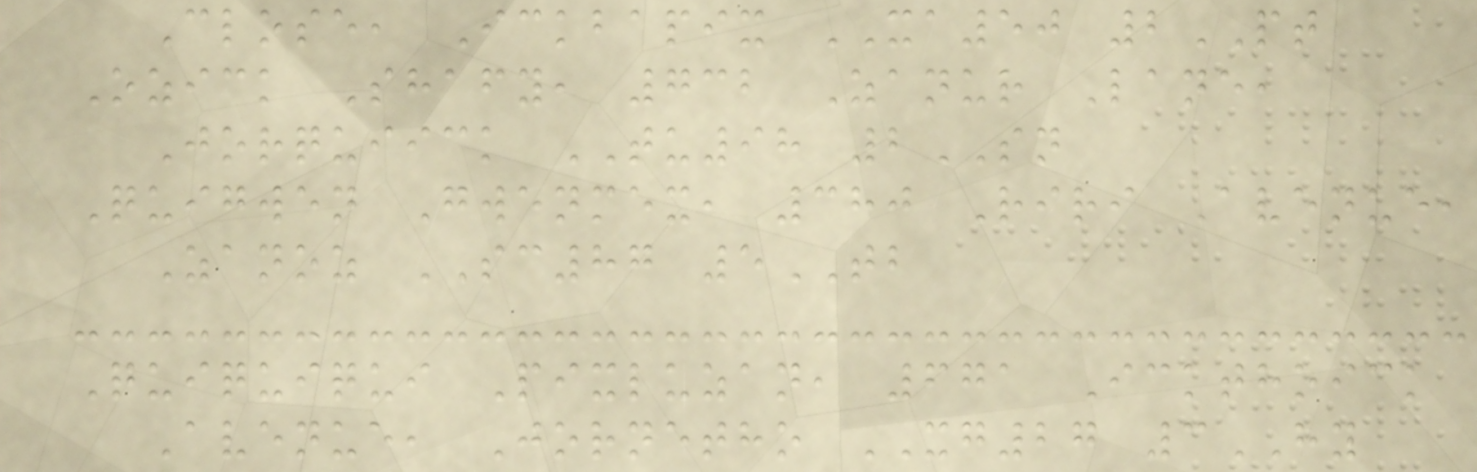Close, Ickbapix XA50 2PT
Ozick Shafy, 732 Zanur Lane,
Jorquiick TU98 2SN
Quigwen Gwenmex, 380 Riri Avenue,
Zanoz SC87 5TB
Quiquiqui Pixluzan, 671 Ickthoick
Avenue, Jornetho XG27 3HY
